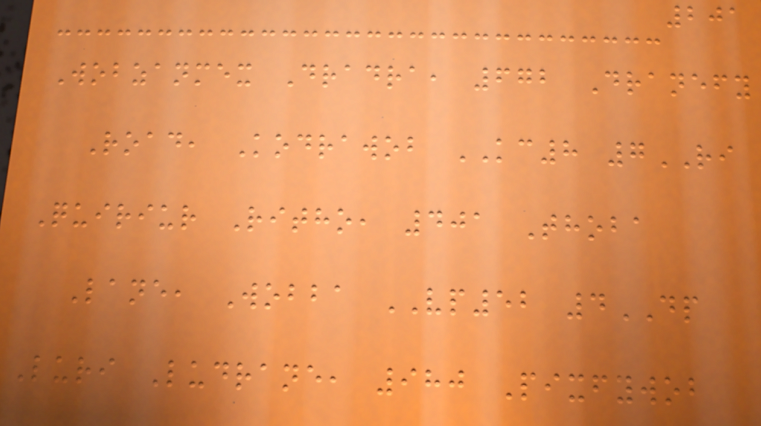201
Wobzanmex Dradra, 672 Dranefy
Road, Kodrawob KC8 7RI
Quiriur Ritho, 401 Thoba
Lane, Wobba VP52 4DP
Luri Ludrane, 980 Pixfywob
